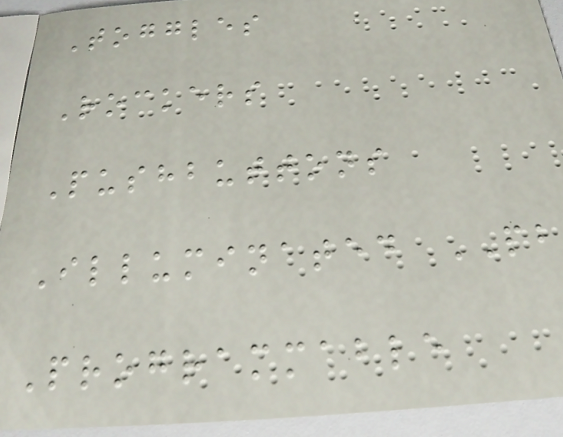Toggles
Rockers
Pushbuttons
Illuminated PB
Programmable
